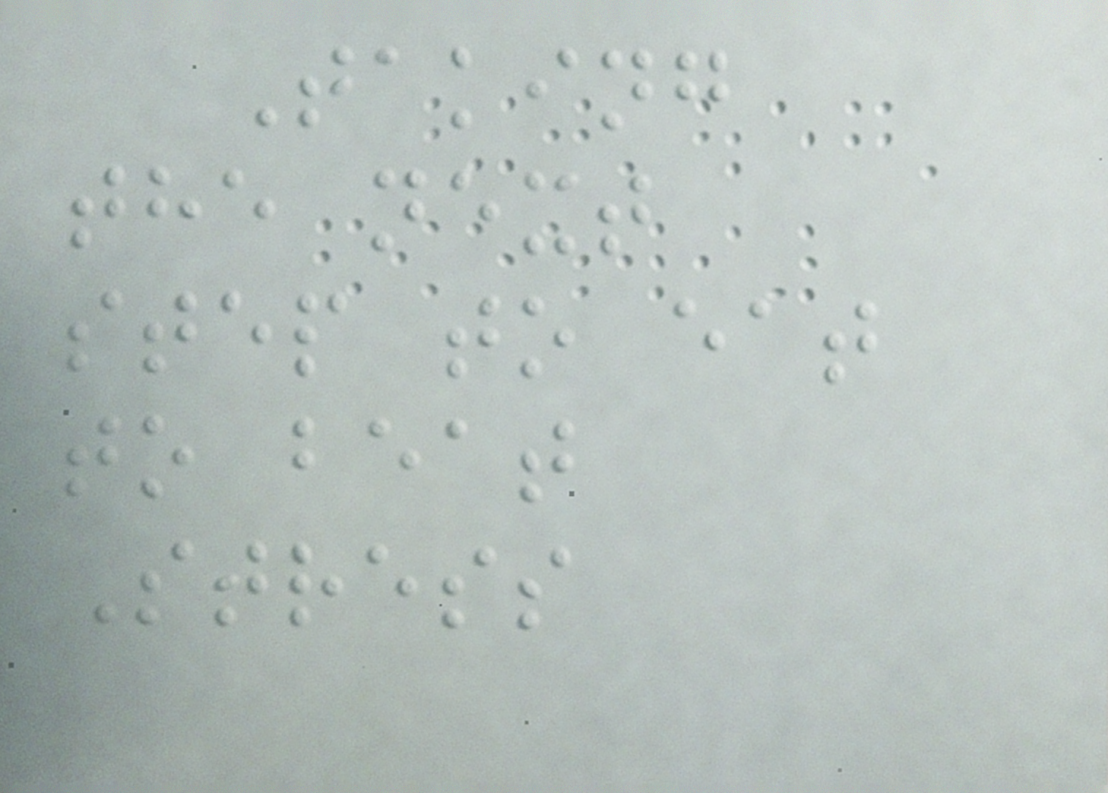Taking
the next
step to eat
to beat
Stress
